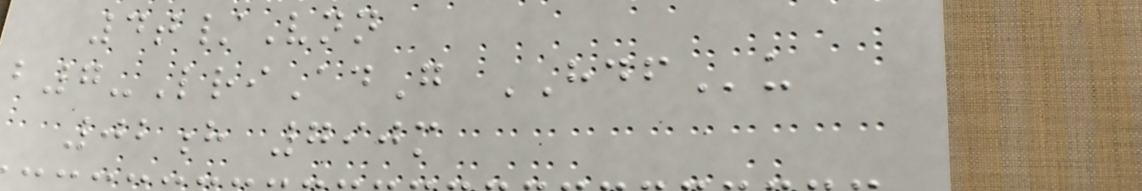4t/Vnn
b7-LriAdG HDFu
02h 790m
